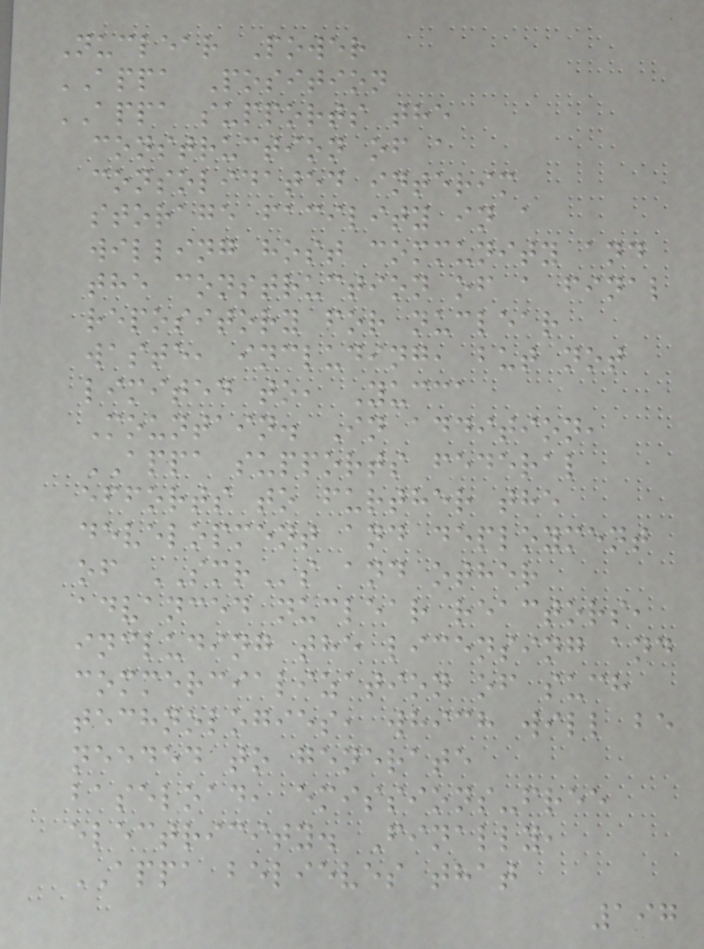Nuclear Power
APPA Position
APPA supports the
construction of a
consolidated interim
storage facility in a
willing host community and
the construction of a final
repository for nuclear
waste, including, but not
limited to, Yucca
Mountain. In addition,
APPA supports federal
efforts to further the
development and deployment
of SMRs and other
advanced nuclear reactors,
including the licensing and
commercialization of such
technologies, which will be
needed to generate
baseload, emissions-free
electricity. Finally,
APPA believes that
197
